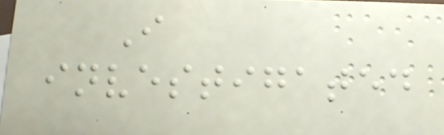I
investigated
